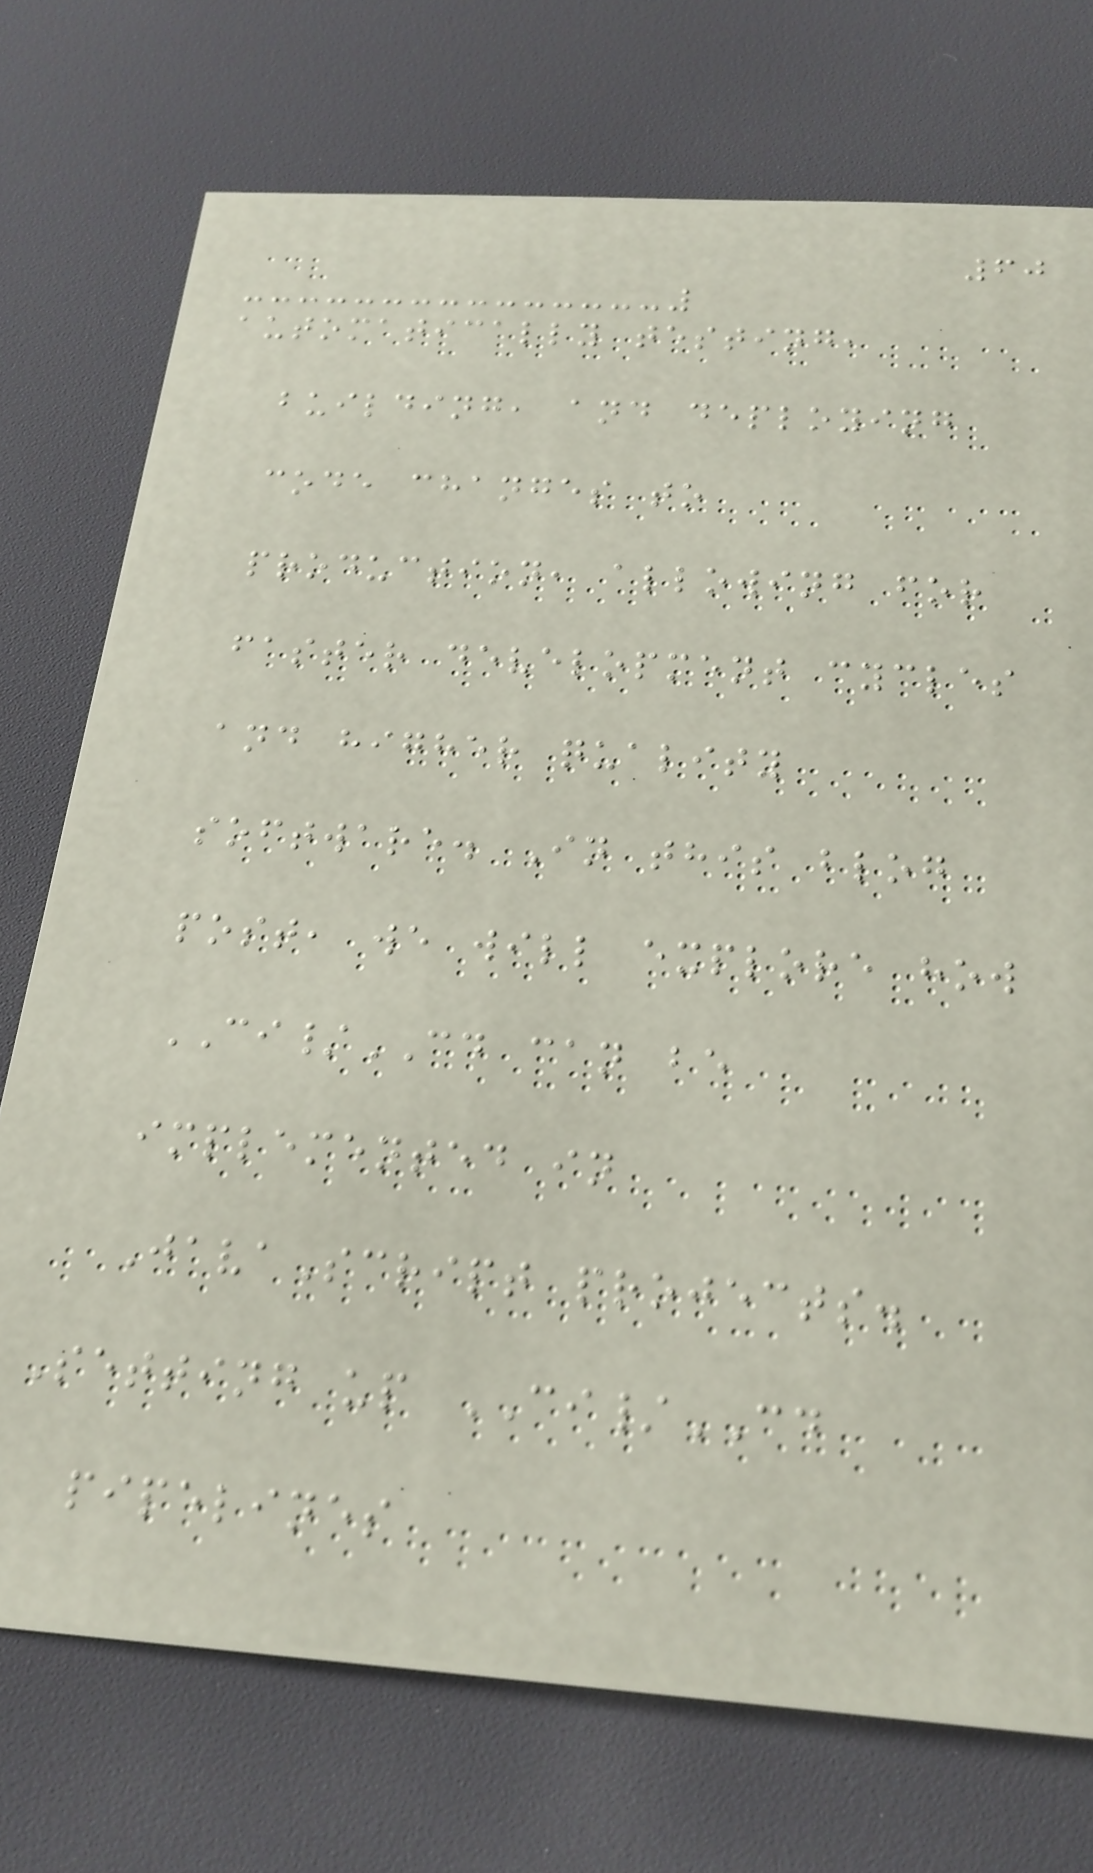60
automatically testing,
building, and deploying
code changes to
production, allowing for
faster development cycles
and higher quality
software. In this blog
post, we will explore how
CI/CD can be
implemented in
JavaScript projects.
Setting up CI/CD
pipelines
